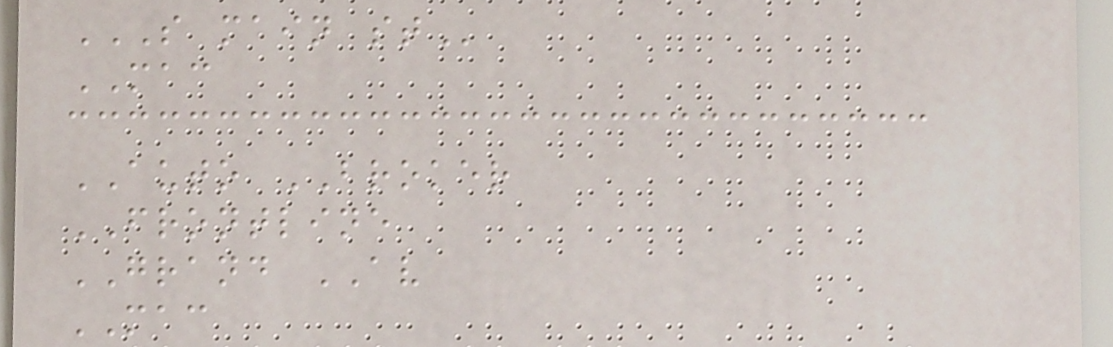S MAIN ST
MAC
AUTO BROKER
FRONTLINE
GRAND AV
MAC
